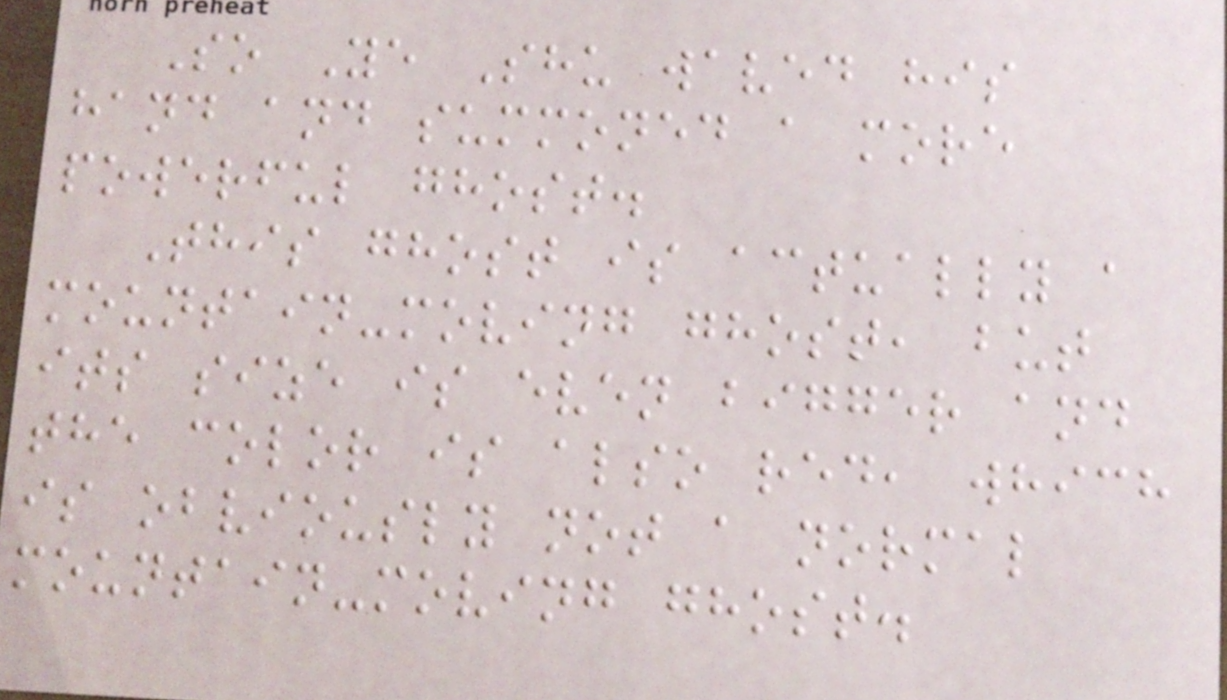So Ye Shu waved his
hand and summoned a more
powerful ghost.
This ghost is actually a
mountain-moving ghost, but
its size is even bigger and
the color is also red, which
is obviously not a normal
mountain-moving ghost.
